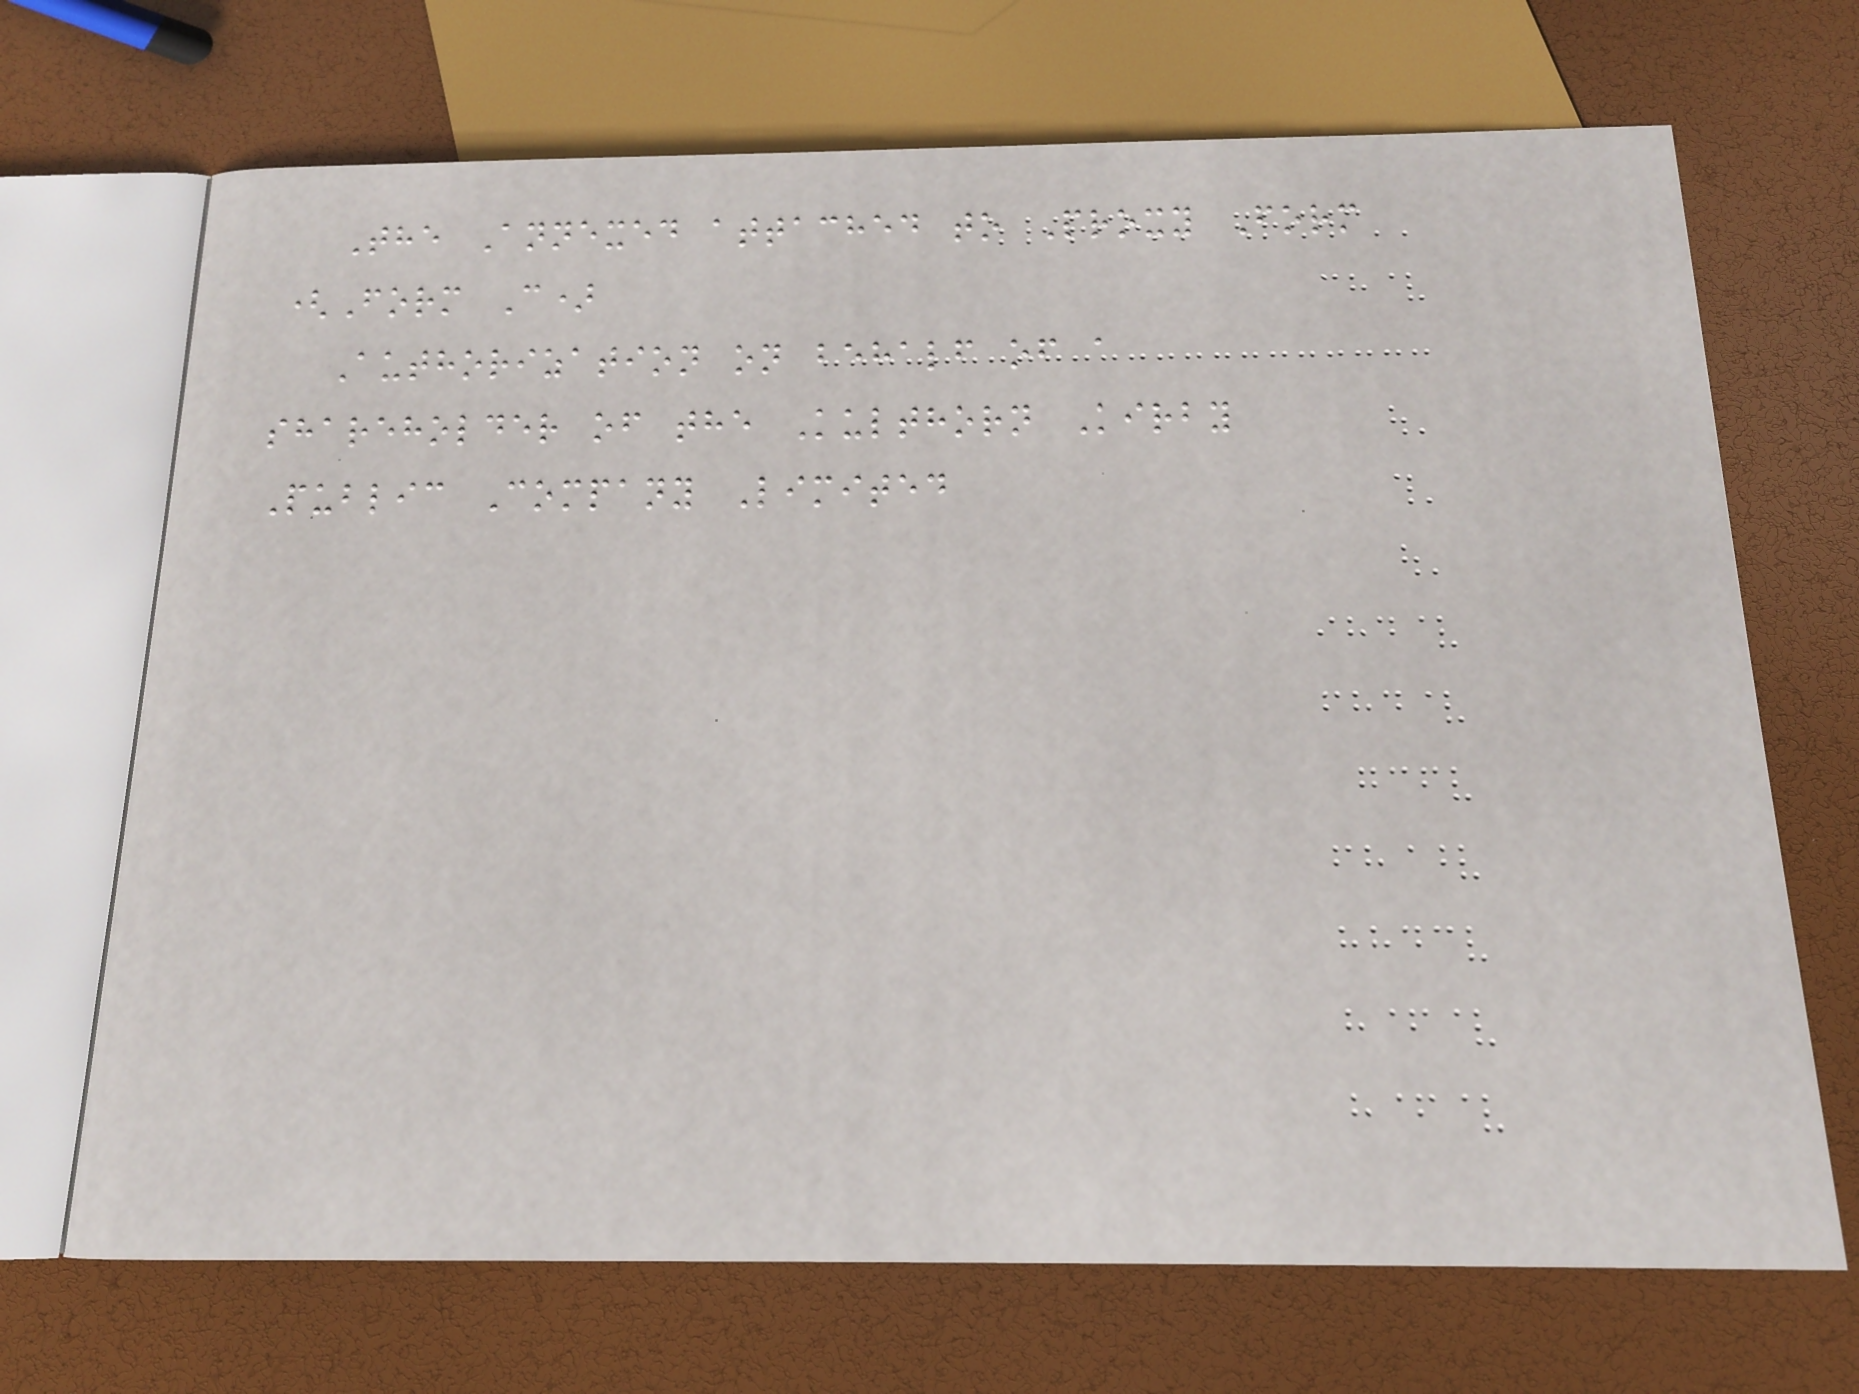The Annexed attached to Proxy Form
(Form C)
Authorization on behalf of a
shareholder of the Kulthorn Kirby
Public Company Limited
